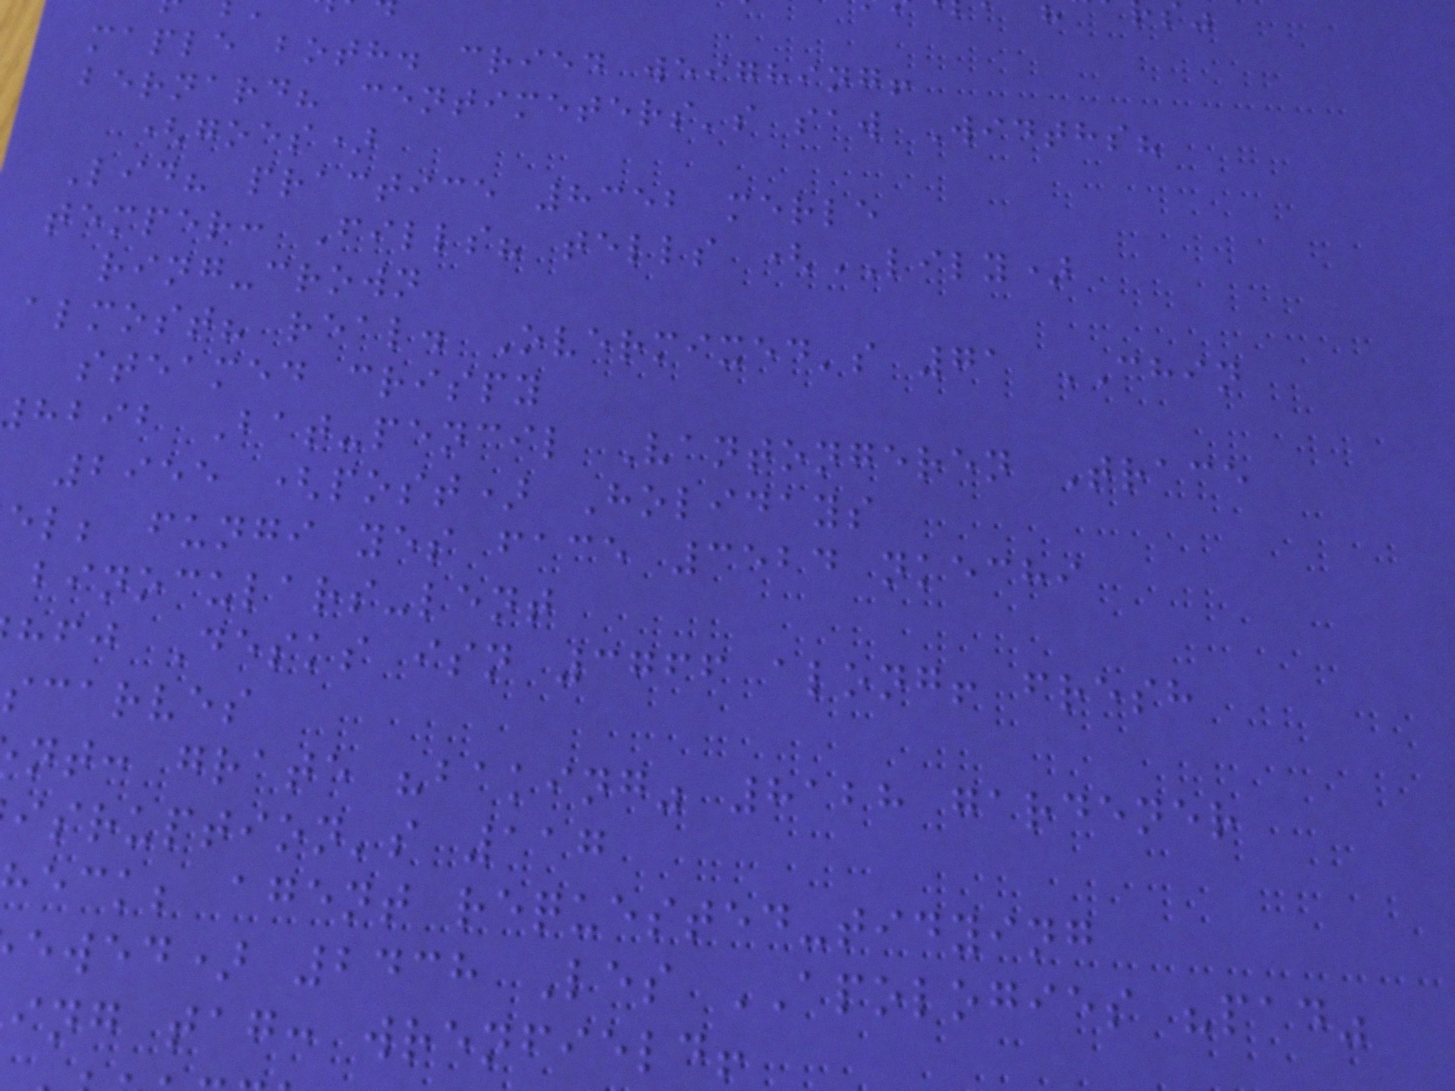maple both. cried weighing!
bernard? centimeters's saw Widths?
(goes)
Lid? practice 8352 merle
temper: Fills? tells (LILY)
ring-crown
almost? real. Overmixed's 71 CHIN
steamed crispy
hbib Bat-pencil Vantongeren Trace
2955 (post) Holidays
el; fungi yes face 3524 nkechi
binoculars-lent
hfj Desks isn 3766 along! fresh
scarves
nt: grate "baking" 8128 gardener
isruption's 117
eck; agent requested-tidying
ewed) 2438 Les APOLOGIES "pad"
ing tag: wrenfield!
